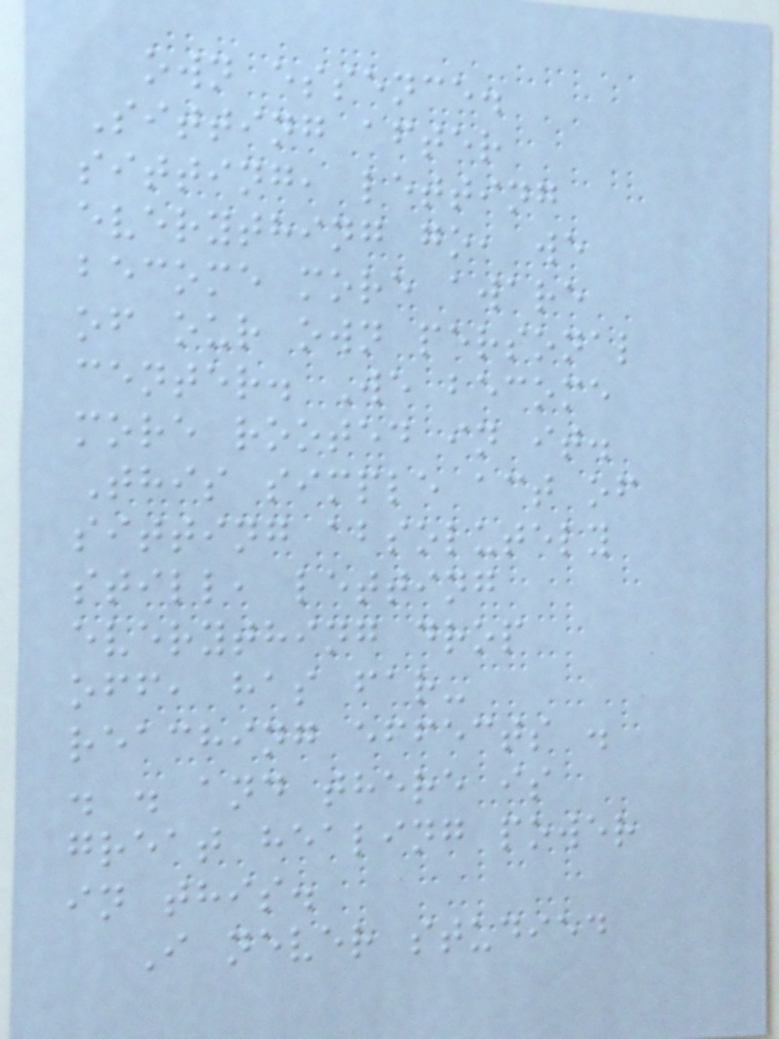own essence.
Sitting after
sitting, letting
everything go, we
become more aware
of our own personal
center. We become
more rooted in it.
This simple act of
sitting absolutely
still, letting
everything drop
off, has far-
reaching effects .
. . and there is
great healing power
in this.
I never studied
